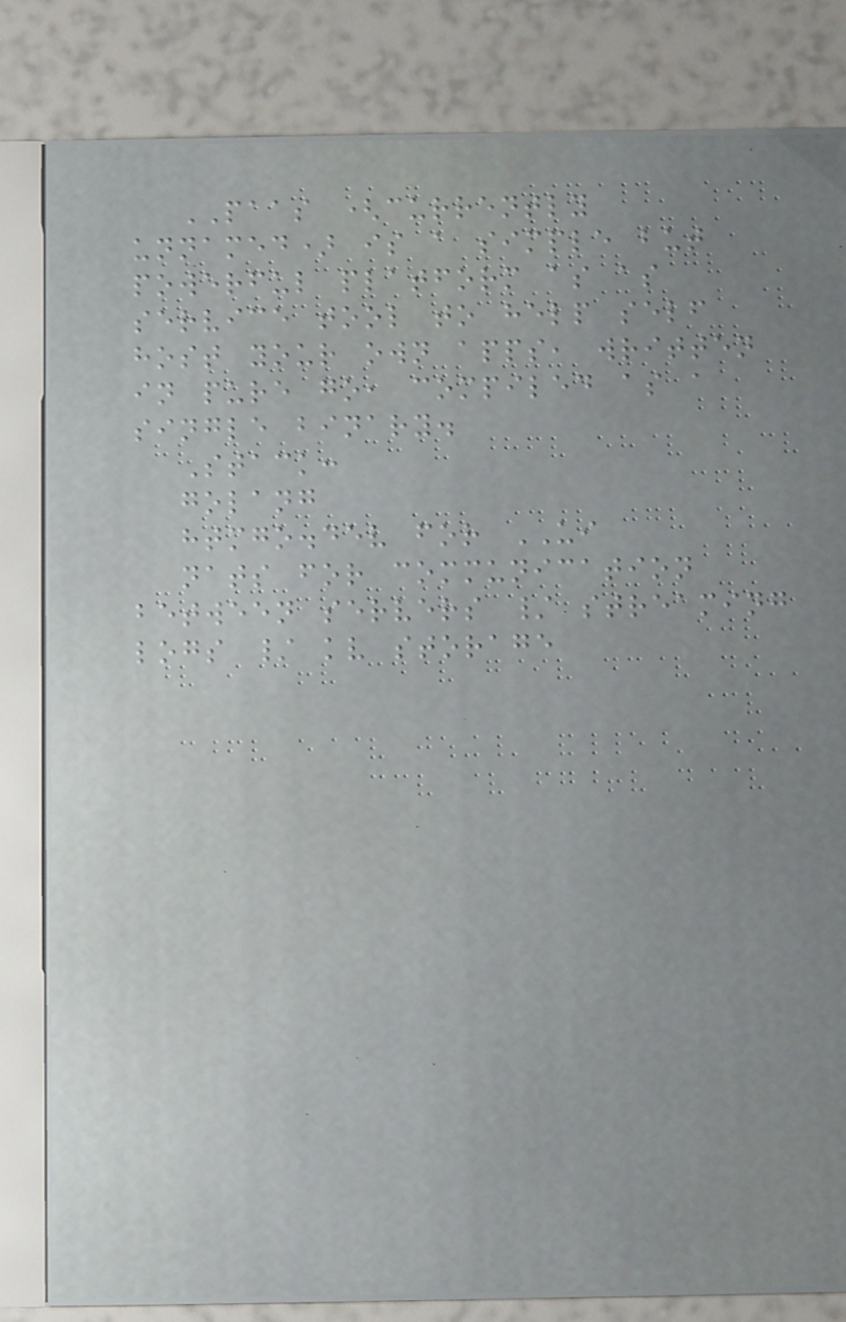PAAS (currently
unnamed) is a simple but
powerful platform as as
service tool to help self
host your own apps, written
in pure go, compiled as a
single binary.
Stack:
golang
htmgo.dev for UI
nats for communication
between servers / streaming
logs / kv storage
